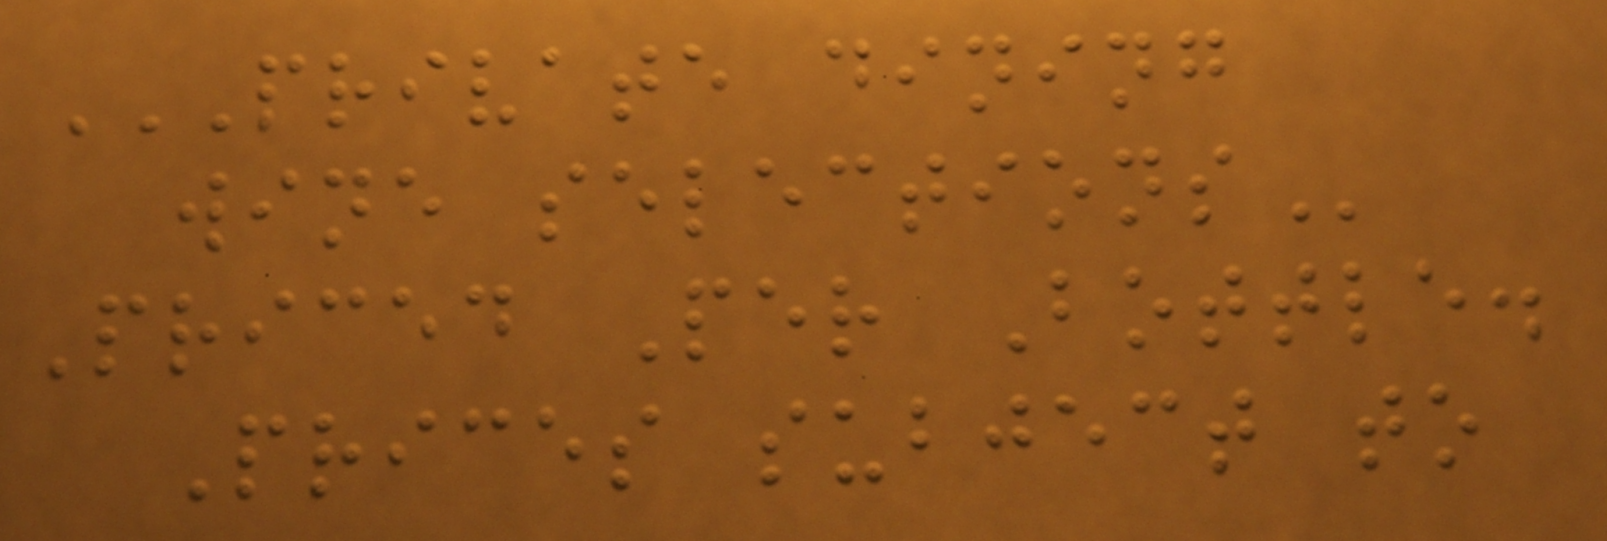PRIVATE DINING
WINE SELECTIONS
Priced Per Bottle.
Prices subject to
